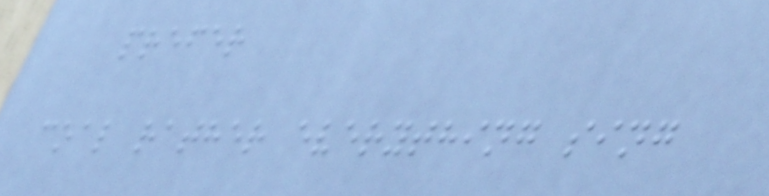prefer
coal rather everything sing
